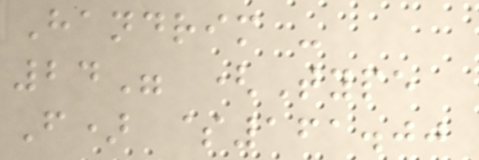Handrim -
24" (Type
F) $161.00
